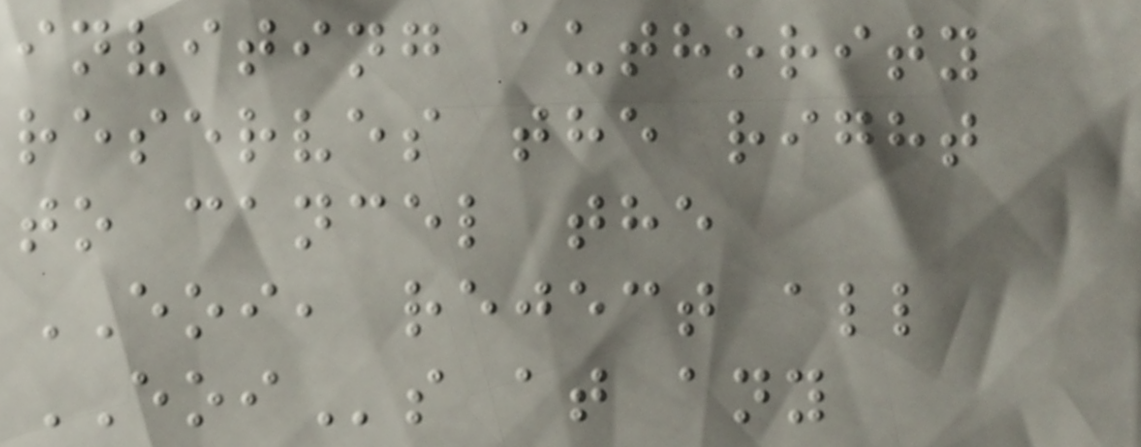inviting authority
reserves the right
to cancel the
EOI, reject all
EOIs at any
